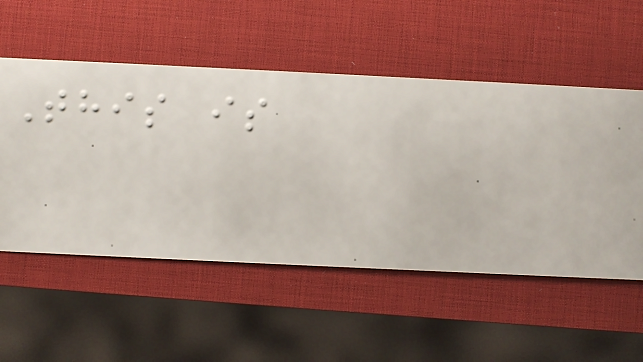This is
